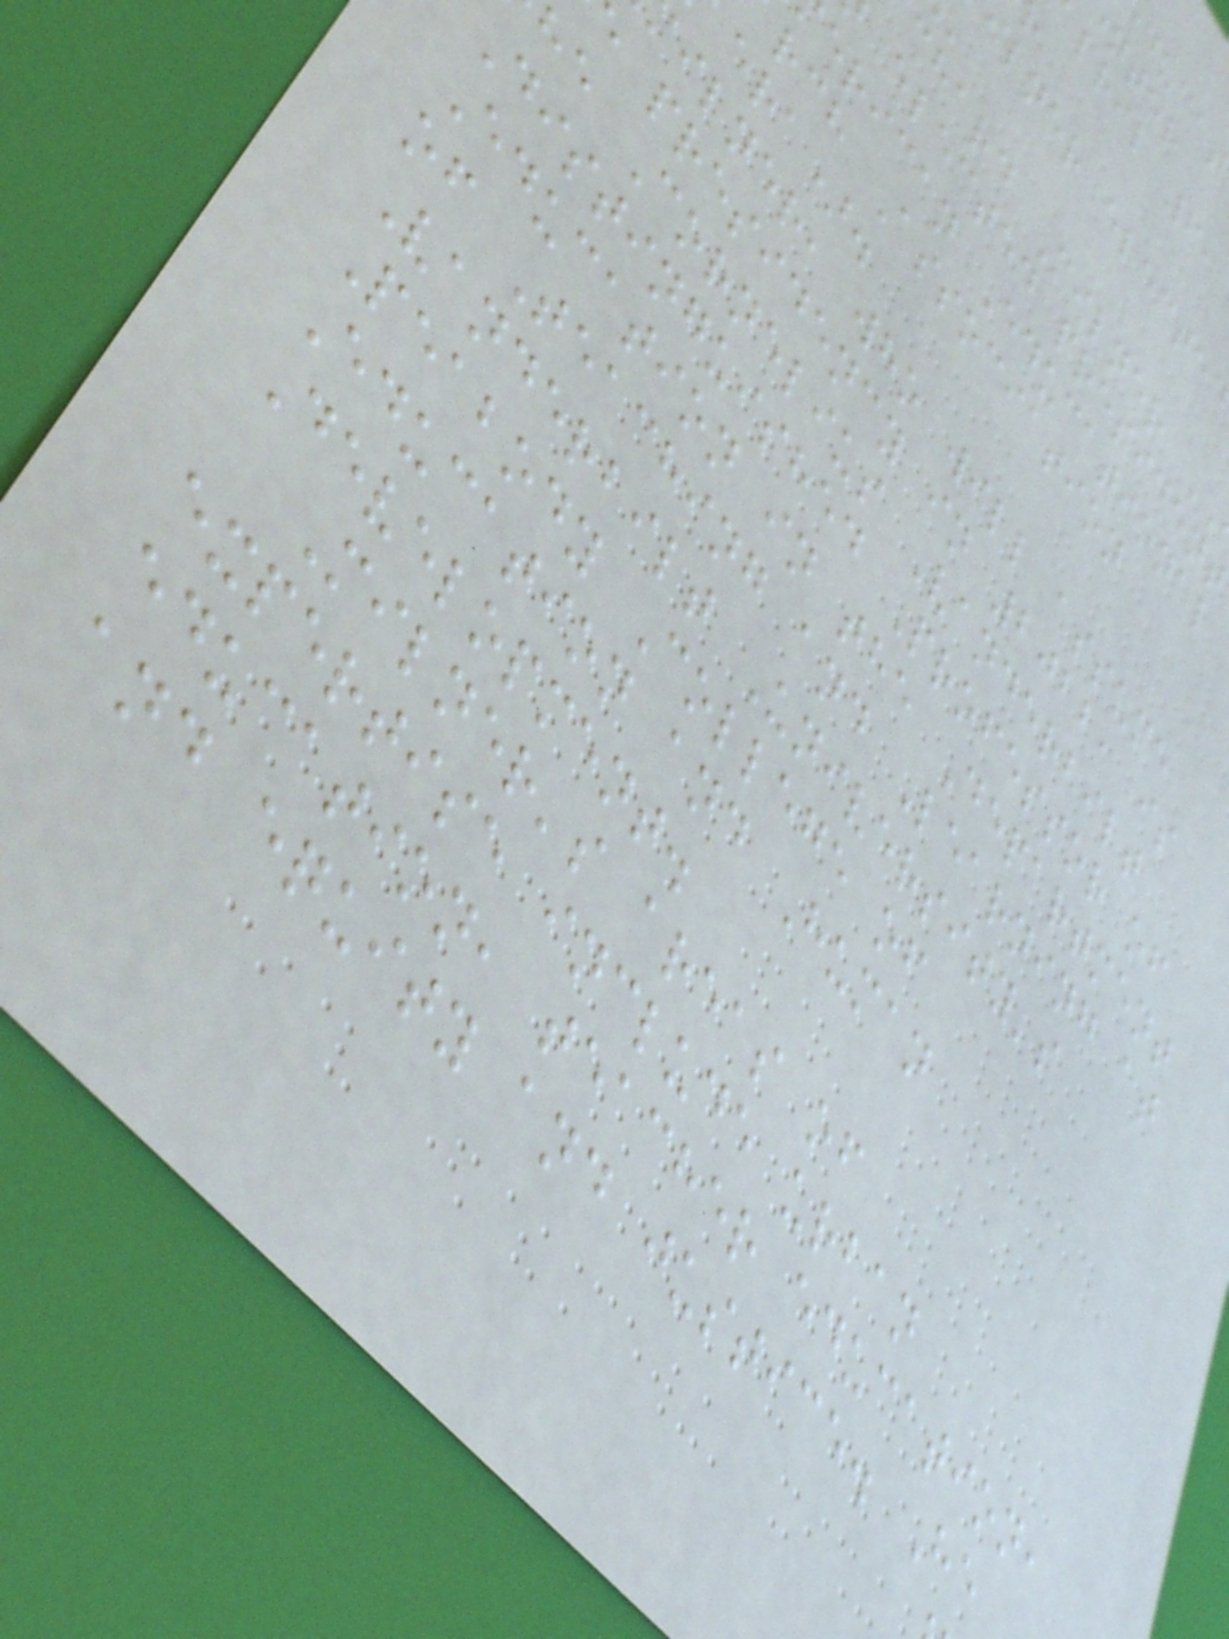pril 6,
chard Milner
elected president
erican Educational
rch Association
era).
ilner, who will assume
presidency in 2022, is
he Cornelius Vanderbilt
Distinguished Professor of
Education in the Department
of Teaching and Learning at
Vanderbilt University's
Peabody College of
Education and Human
Development.
Milner's areas of
expertise include urban
education, teacher education,
and equity and justice. He
